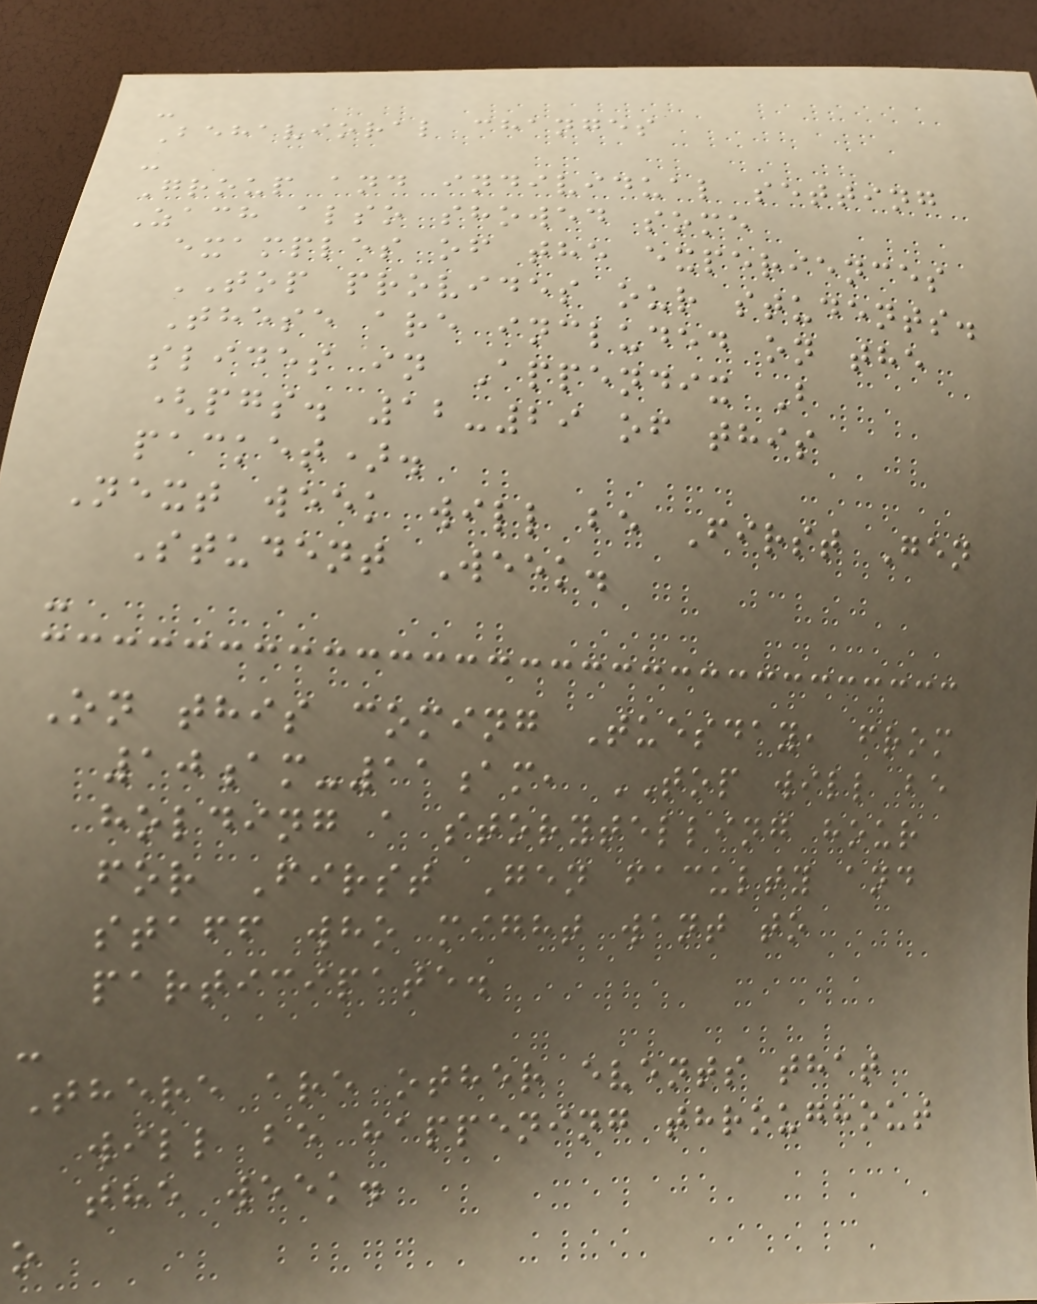-
Behavioral changes
-
Group and individual setting
Zach also showed some
examples of the experiences
TOP provides our students.
These are included on the
slides in Appendix B
(pgs. 12-29 of this
packet).
Next week will be First Gen
Student Week.
-
On this coming Tuesday, from
10am-11am, TOP will be
holding a storytelling hour
for First Gen faculty and
staff who might want to
participate.
-
There are other events that
will be happening throughout
the week.
o
